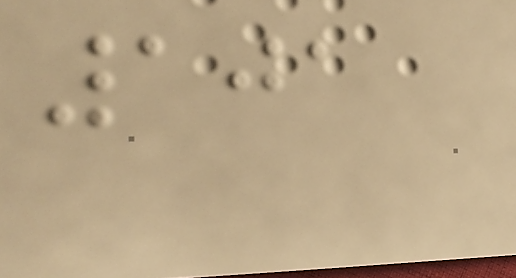101
